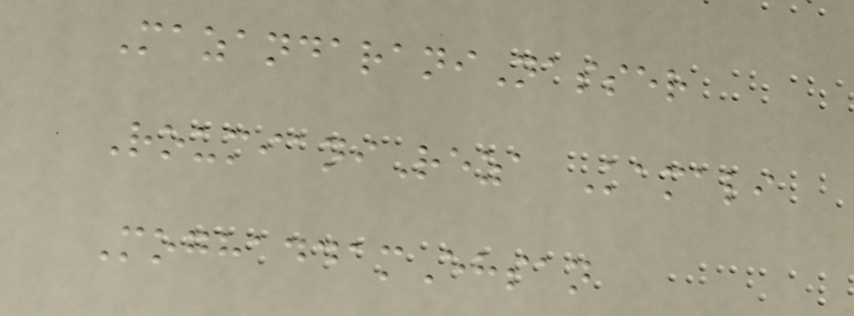MazandaraniNasser
RoumianiReza Kamali
MoghaddamEhsan
